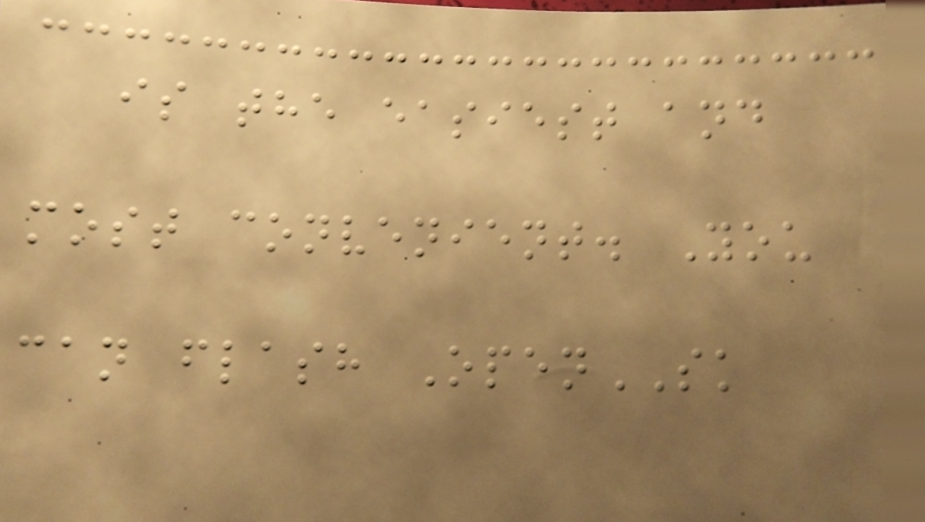is the easiest and
most convenient. You
can flash OpenSK
